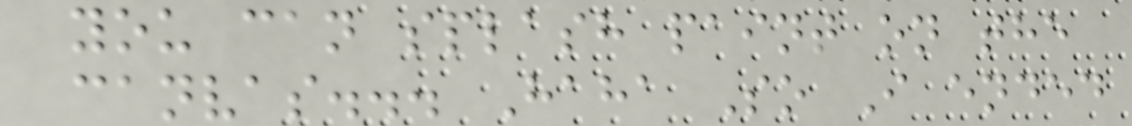you can splash paint on the
canvas... Haha So I ended
